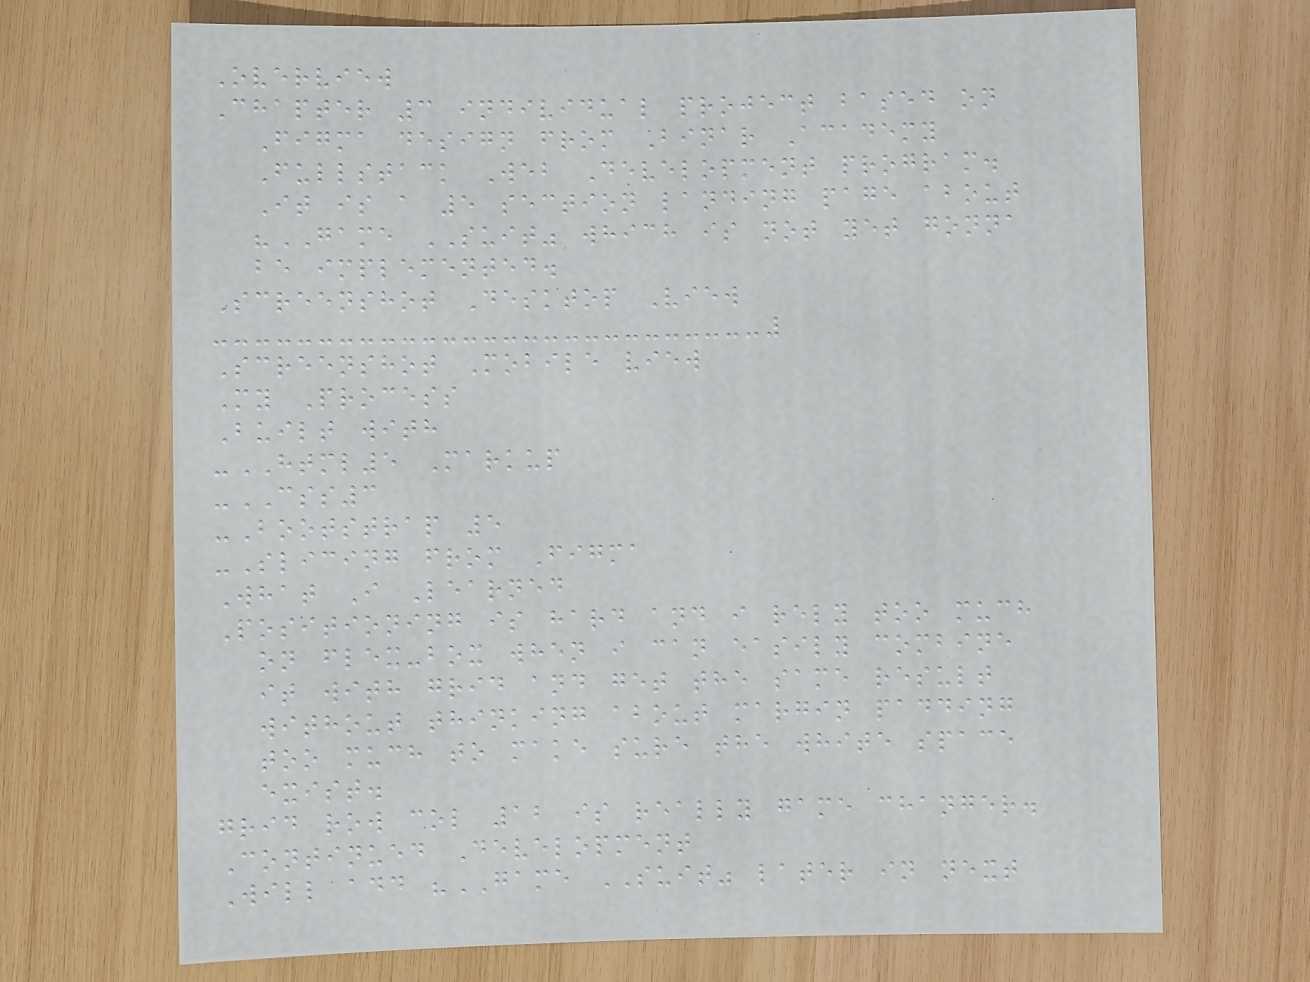Overview
Chapter 3 individual project based on
Figma design from Binar Academy
Fullstack Web Development program.
It is a 5 section landing page about
"GAME SUIT" which is not yet gonna
be implemented.
Screenshot Desktop View
Screenshot Mobile view
My Process
Built with
-HTML5 Markup
-CSS3
-Bootstrap 5
-Slicing from Figma
What I Learned
Positioning is hard and i rely too much
on flex-box when i can easily combine
it with grid and get the same result
without thinking about margin padding
too much to make sure the white space
exist.
grid row col 12 is really game changer.
Continued Development
Will add "GAME SUIT" later in next
